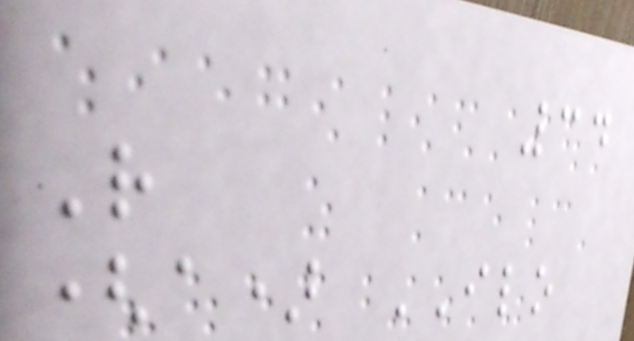34
Rather
(a) ILO
